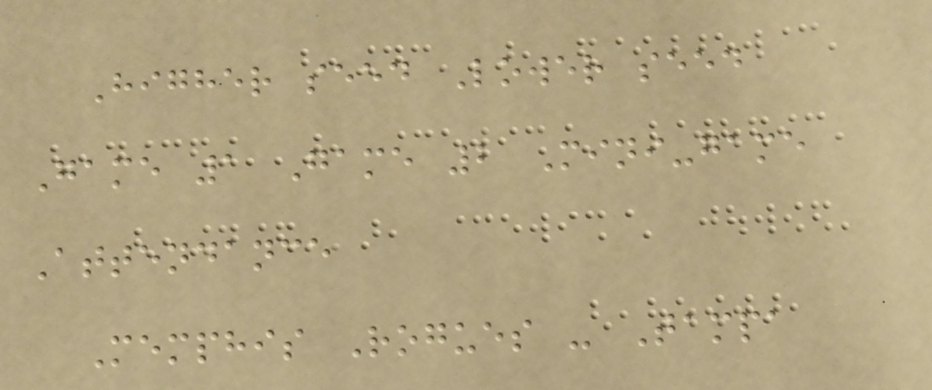Higher seed Lower seed
Game 1 Game 2 Mini-game
Attendance
Memphis Rogues - Tampa
